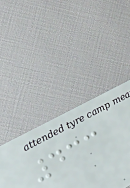433
